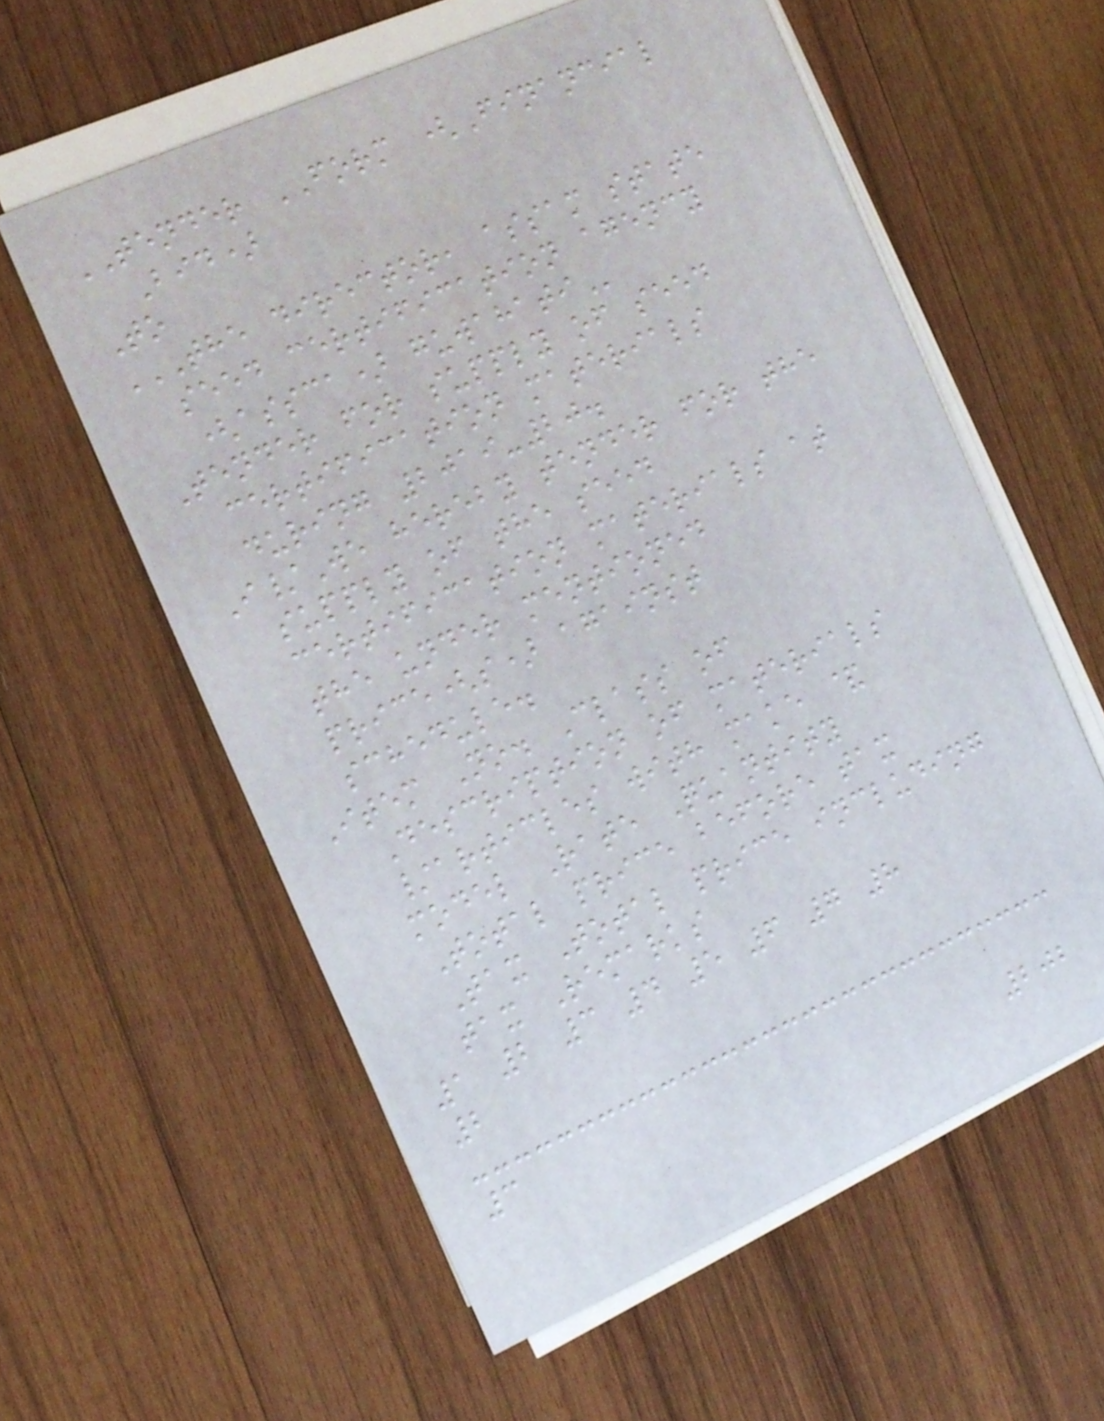TENDER FORM (Financial
Bid)
To
THE DIRECTOR, ASSAM STATE
SEED CERTIFICATION AGENCY
(ASSCA) GUWAHATI
Tender for supply of seed
certification materials
during 2019-20.
I/We hereby tender for the
supply of the seed
certification materials at
the under mentioned
price(s) against
schedule.
Item No. Class of
Description of materials
/articles with make &
model Rate Quantity
Total price before tax
Tax Total price including
tax Remarks
1 2 3 4 5 6 7 8
2
3
202
